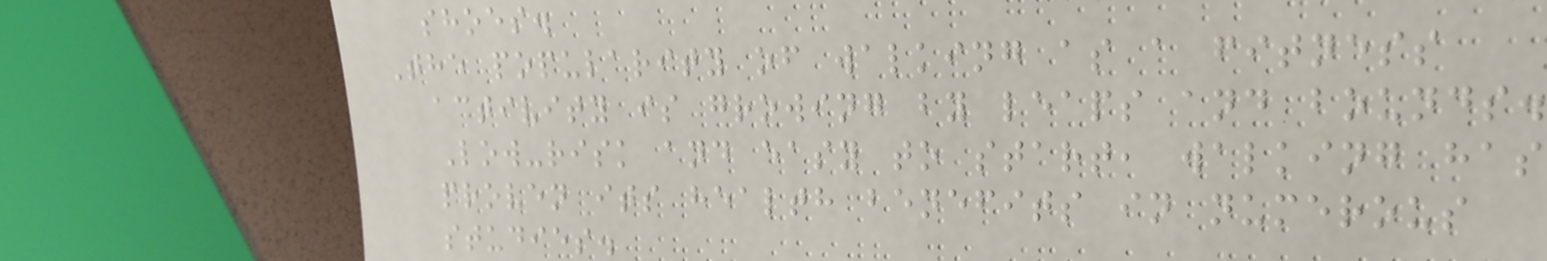shoes.
The popularity of walking as a fitness
activity is growing by leaps and bounds.
Low-risk and easy to start, walking has
proven its health benefits in numerous
studies.
